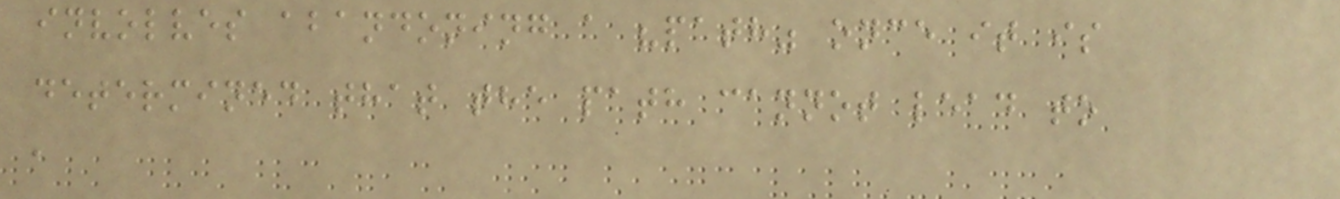involves abandoning a "path" once it is
determined that the path cannot lead to
a
